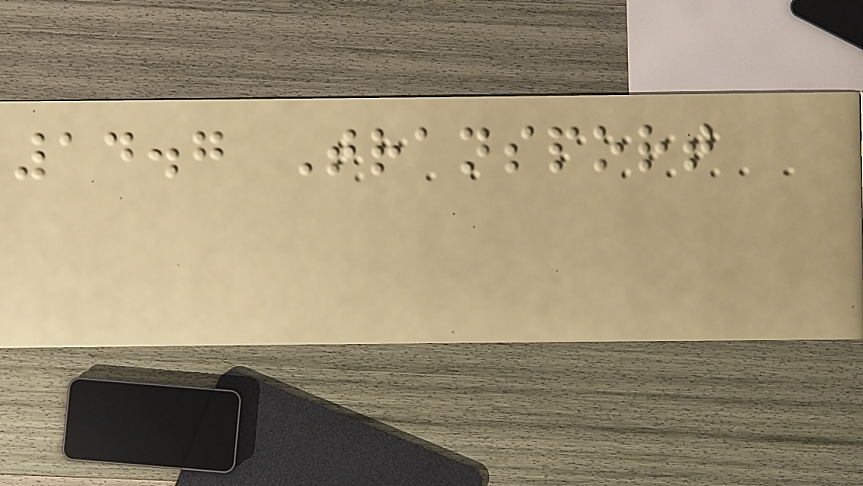14.7 Transport
